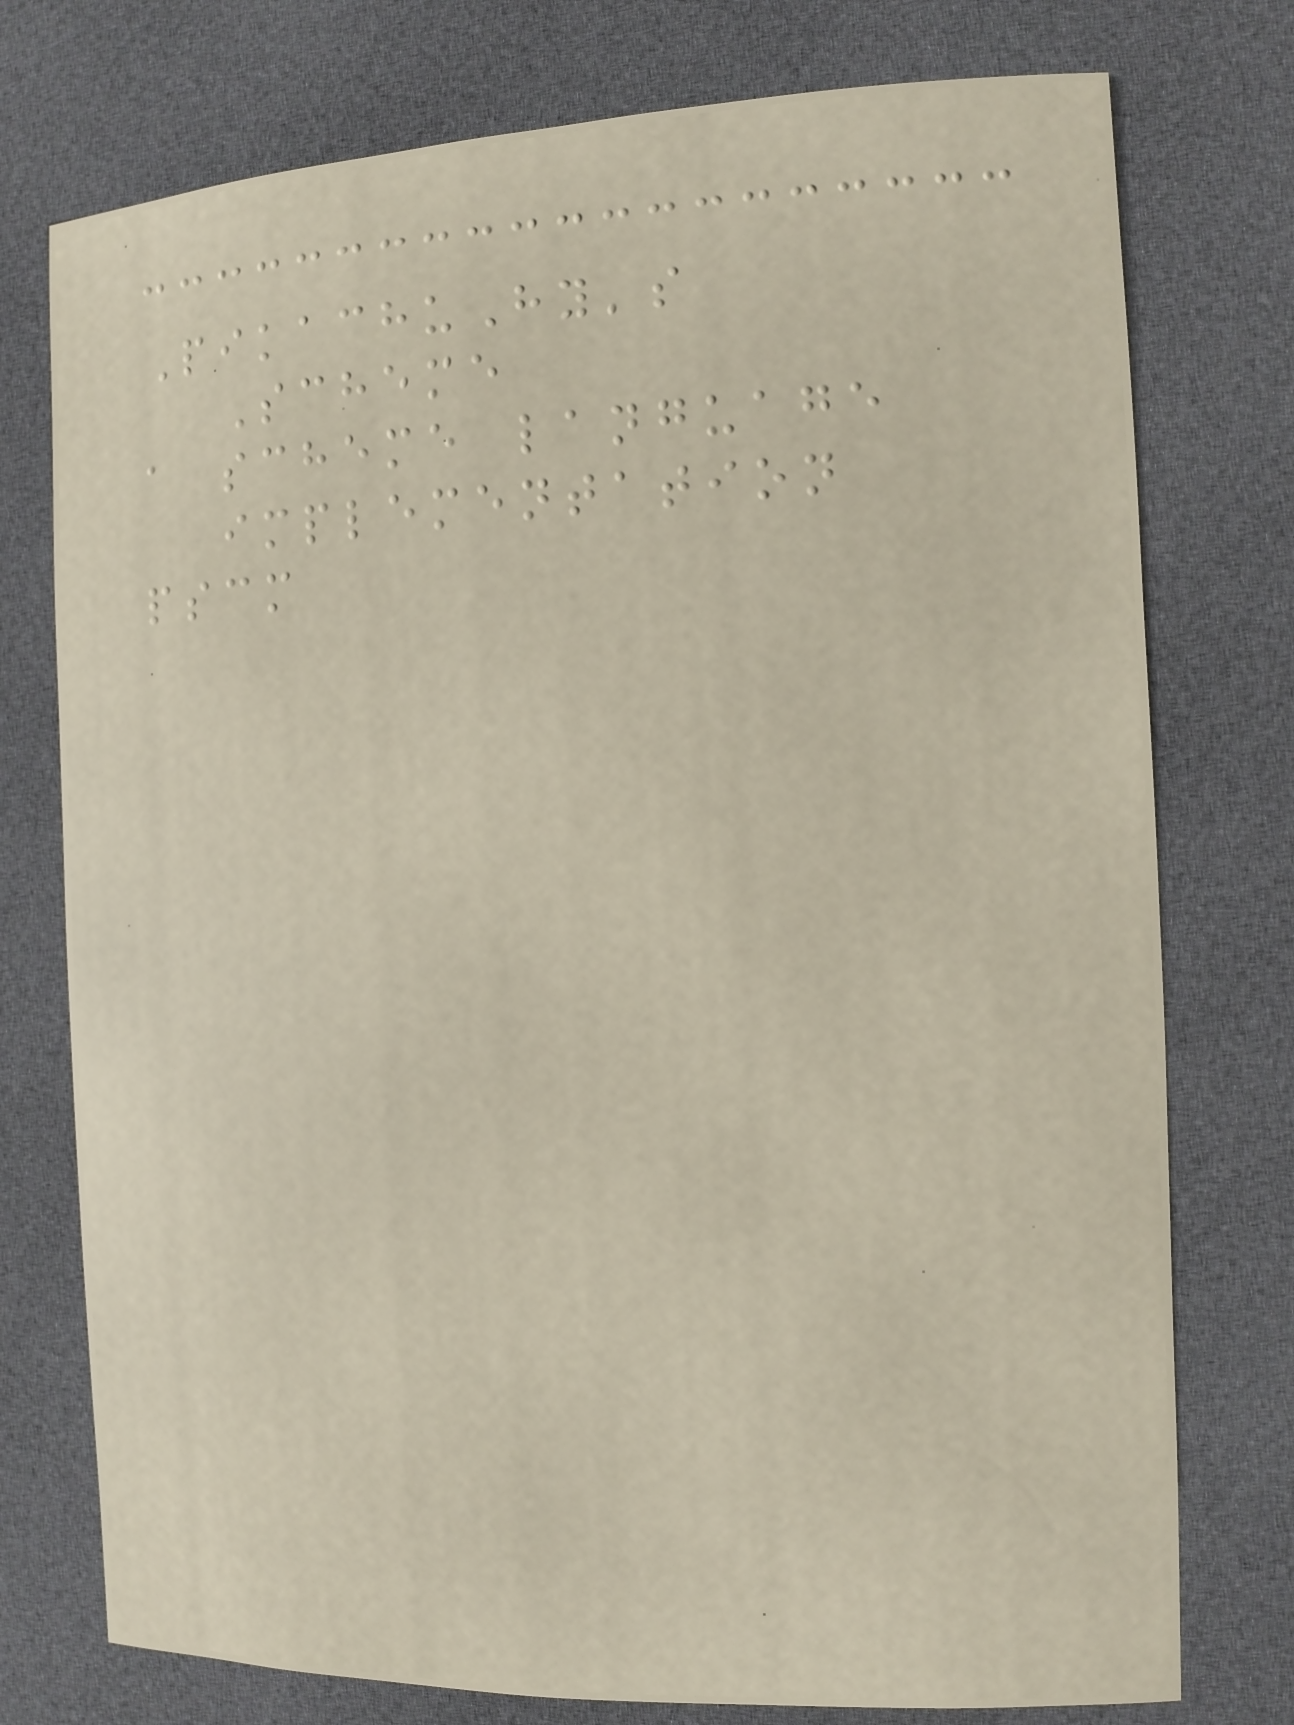PikachuHy's
Scheme
a scheme language
implementation
pscm
